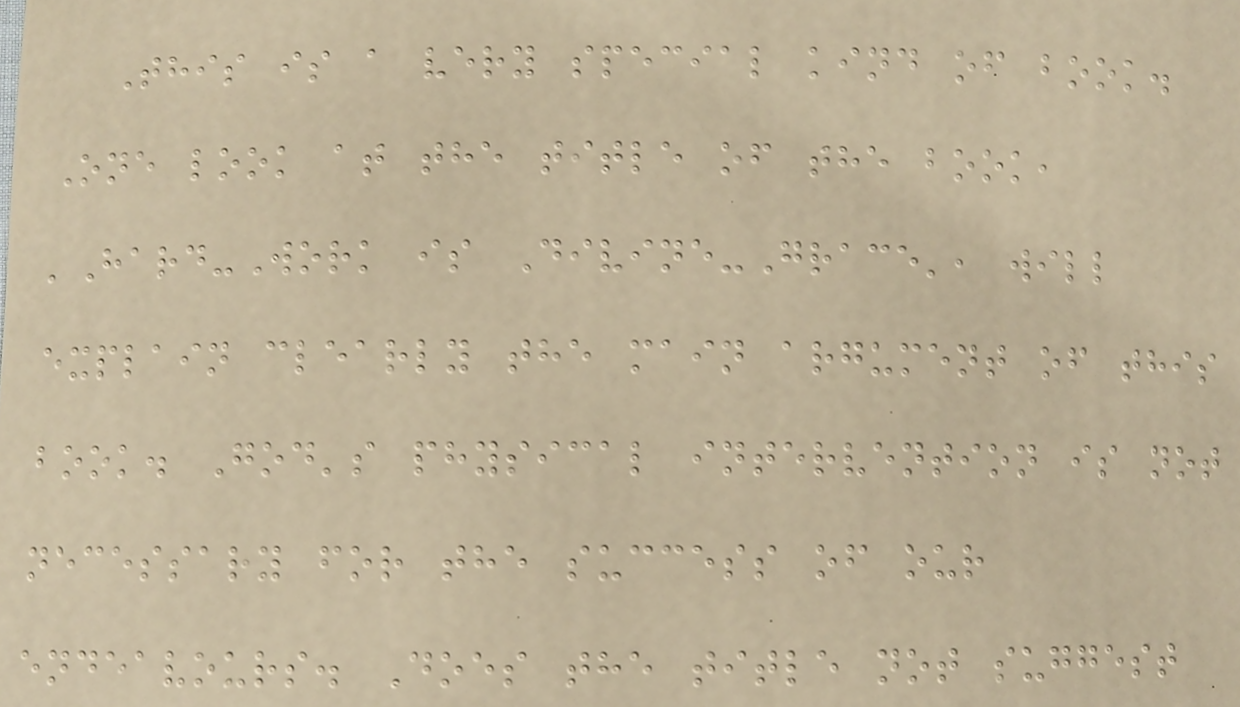This is a very special kind of book.
One look at the title of the book,
'Hard-Work is Divine-Grace', will
explain clearly the main argument of this
book. God's physical intervention is not
necessary for the success of our
endeavours. Does the title not suggest
